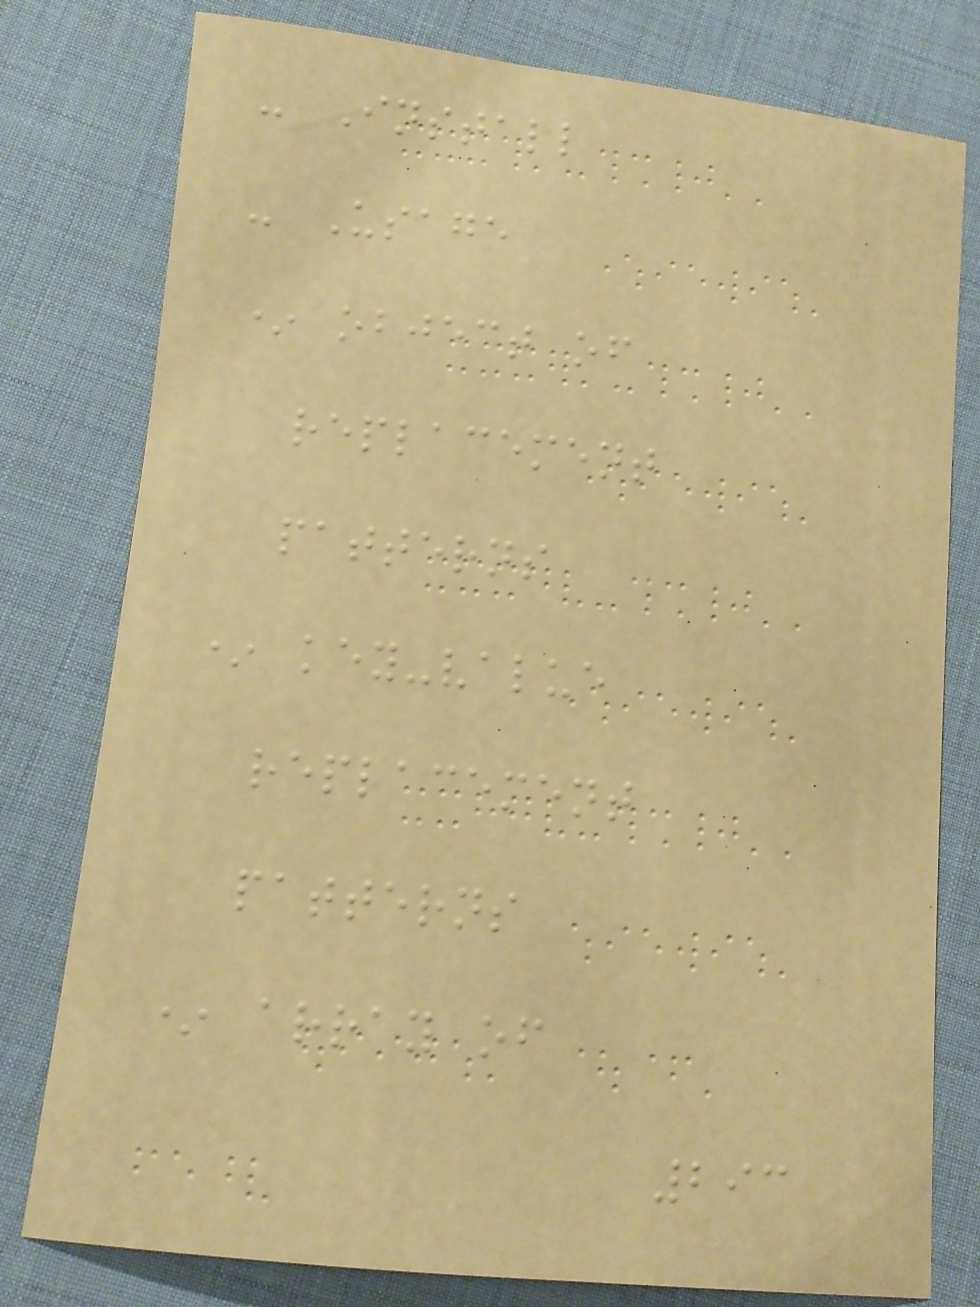- Install
- Usage
* object of
replacement
patterns
* key-value
replacement
patterns
* array of
293
